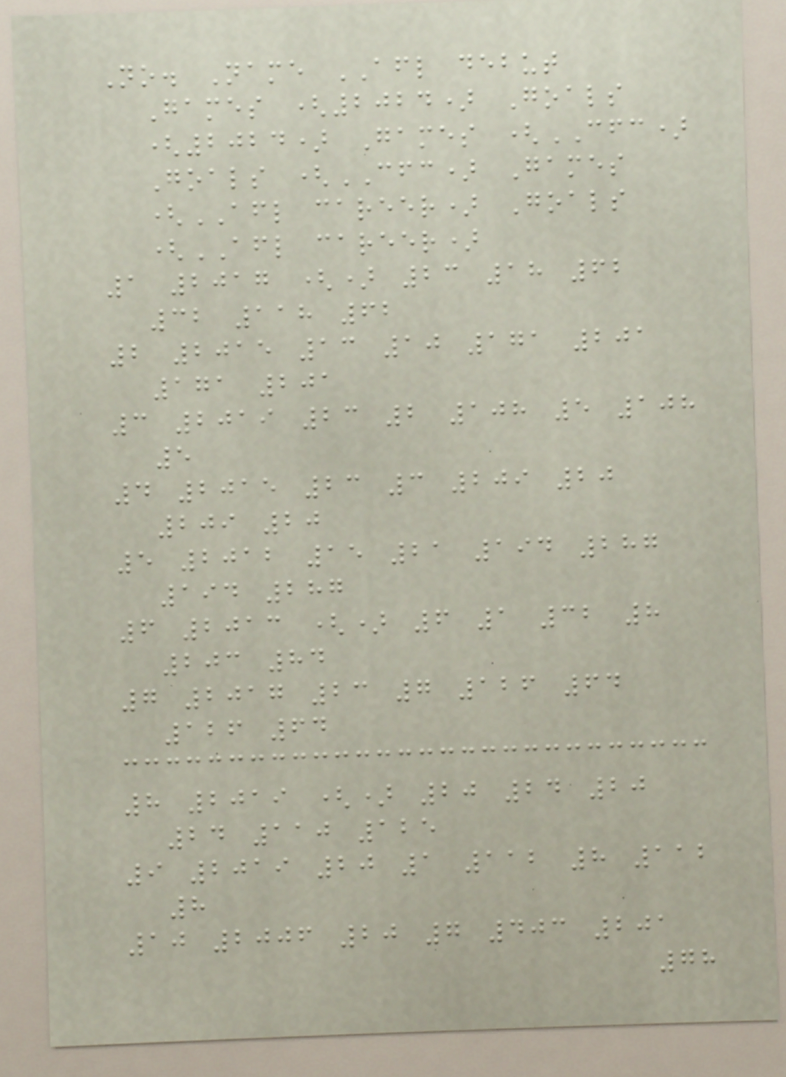No. Name AFL debut
Games (2024) Goals
(2024) Games (CFC)
Goals (CFC) Games
(AFL career) Goals
(AFL career)
1 2017 () 23 18 62
32 118 62
2 2015 13 10 171 201
171 201
3 2019 23 2 108 5 108
5
4 2015 23 3 209 20
209 20
5 2012 15 21 194 287
194 287
6 2013 () 6 1 32 8
203 84
7 2017 23 7 126 64
126 64
8 2019 () 20 24 20
24 110 125
9 2019 20 1 112 8 112
8
10 2006 20 7 403 201
78
